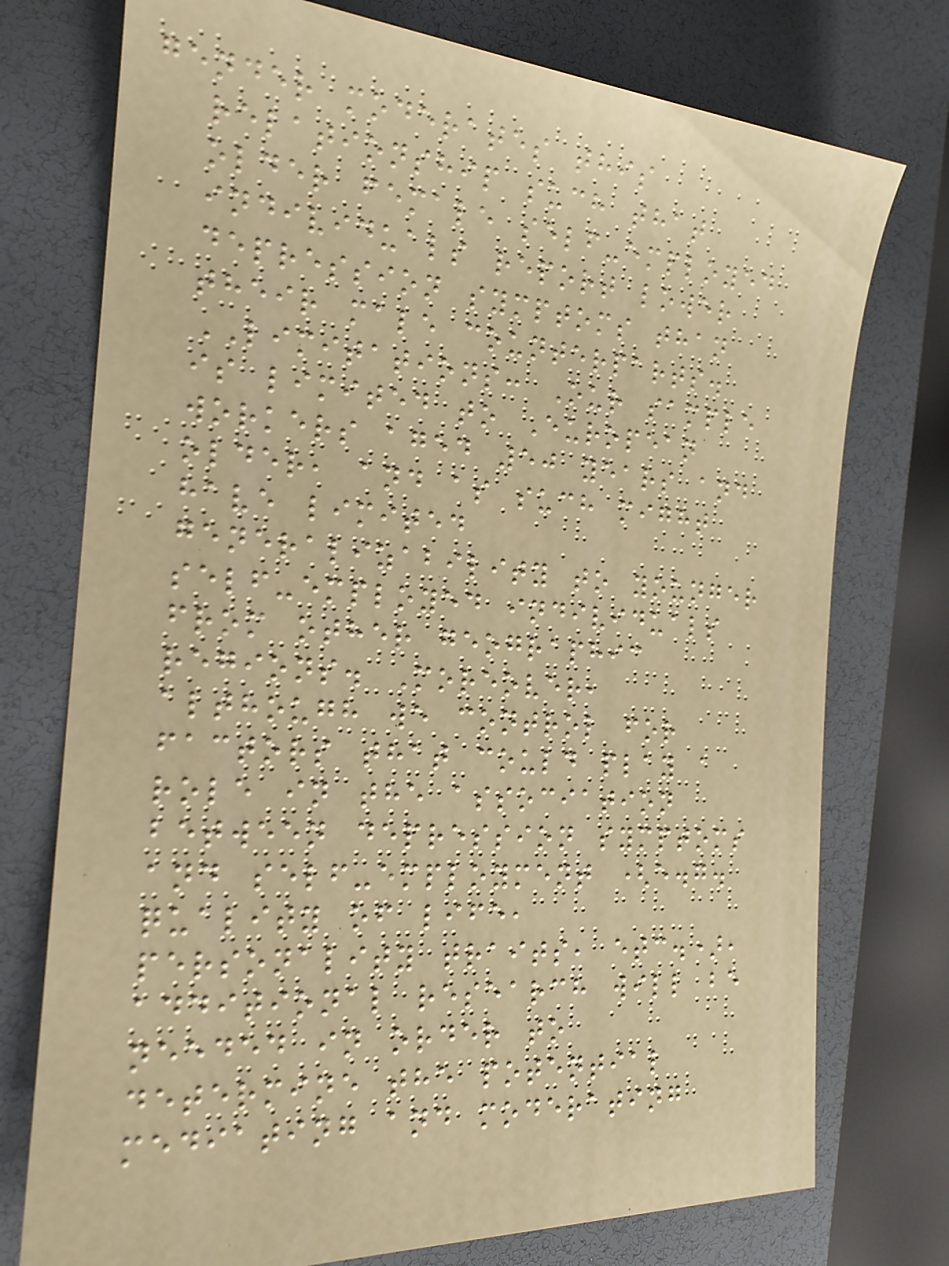gender moderates this
relationship such that
older female self-employed
individuals report lower
depression symptoms than
their male counterparts.
LIMITATIONS: Our sample
is limited to European
workers aged 50 years and
older, and as such might
have limited
generalizability to younger
self-employed individuals
from other geographic
regions. Moreover,
although we control for
factors that could play a
role in the association
between depression symptoms
and self-employment (e.g.
quality of life,
personality traits, etc.),
additional research will be
needed in order to
determine the potential
mediating and moderating
